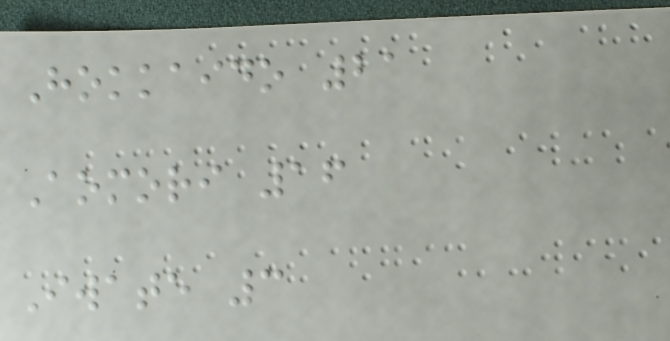Hokkaido 21
Aomori 16
Iwate 3
